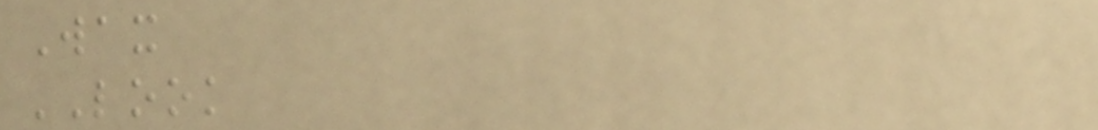Wax
LOOK
